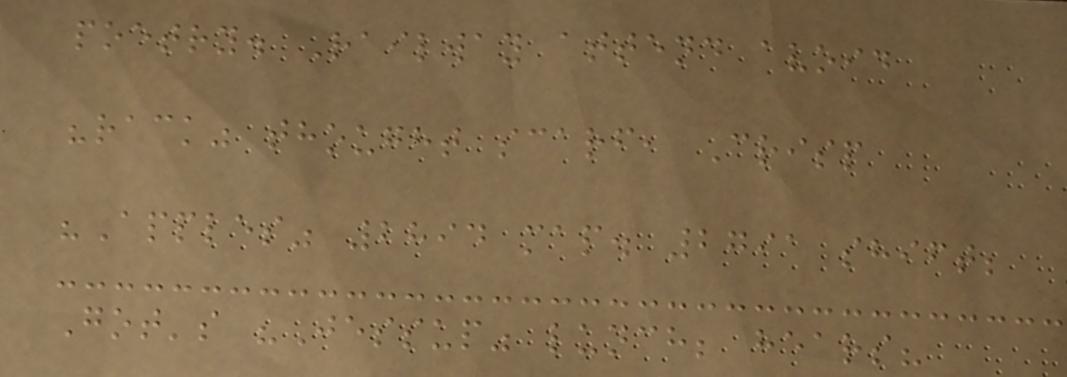poetry. Railway attend avoid
"rack" thought scarf, Crisp
"Apples" 2894 map. 2791 shift;
Got's "Jessup" lunch; hears?
